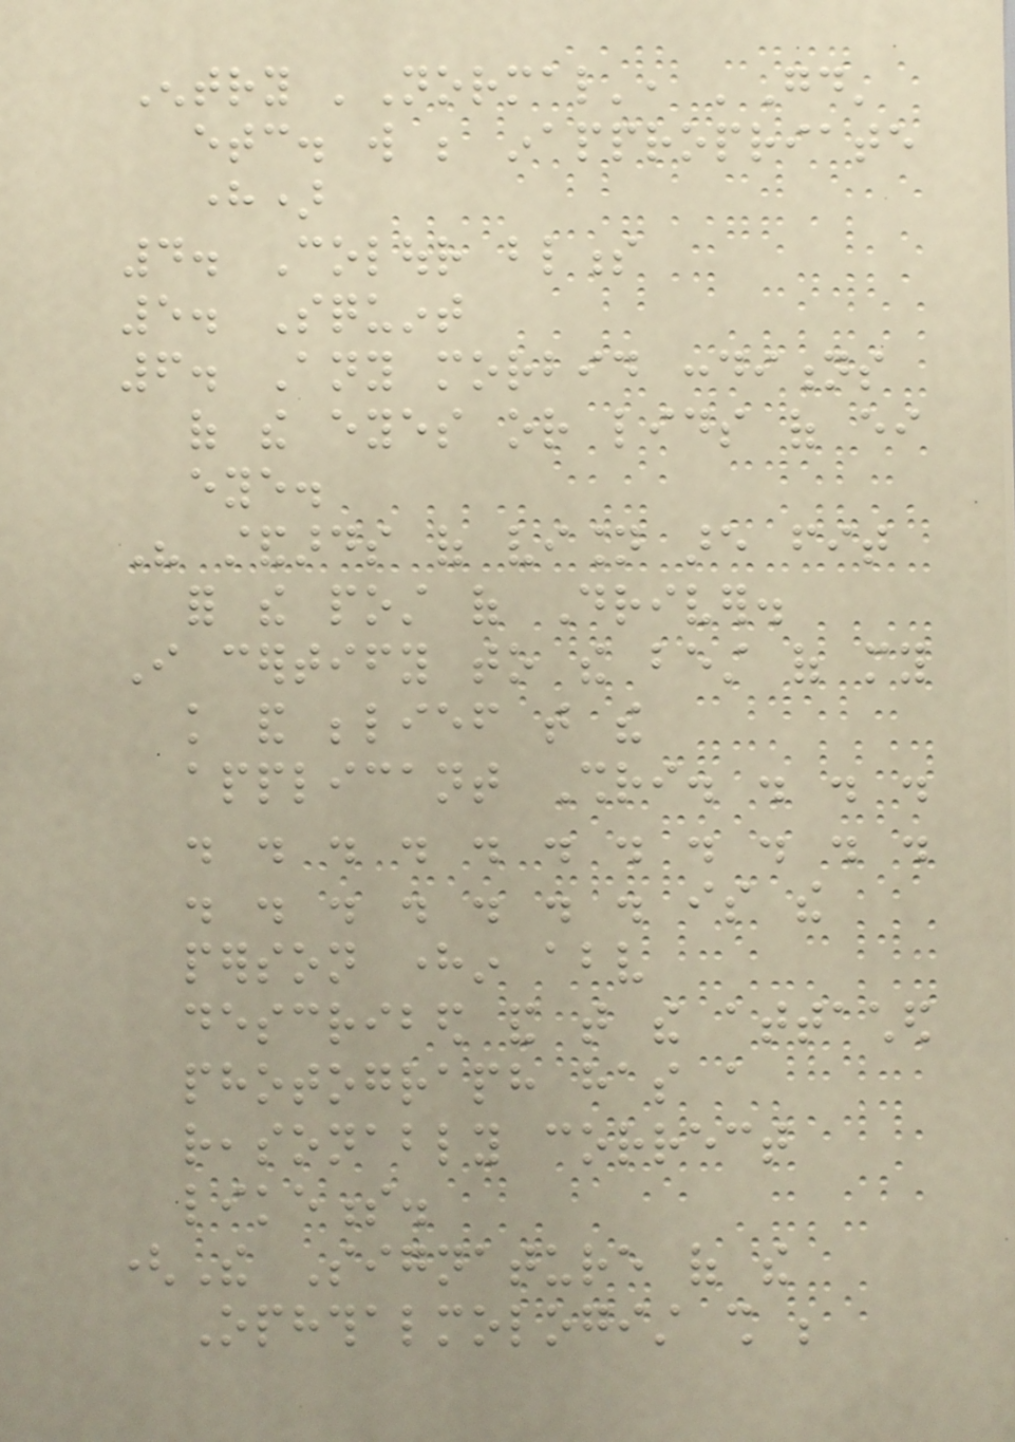Entry 'Normal', 'Good'
etc. will be inappropriate
here)
4. Colour blindness
5. Squint
6. Any morbid conditions
of the eyes or lids of either
eye.
His standards of vision are fit
for the post of Driver.
I certify to the best of my
knowledge and belief that the
applicant Shri. . . .
. . . . . . . . . . .
. . . . . . . is the
person herein above
described and that the attached
photograph has a
reasonably correct
likeness.
(The Signature of the
Ophthalmologist shall be
